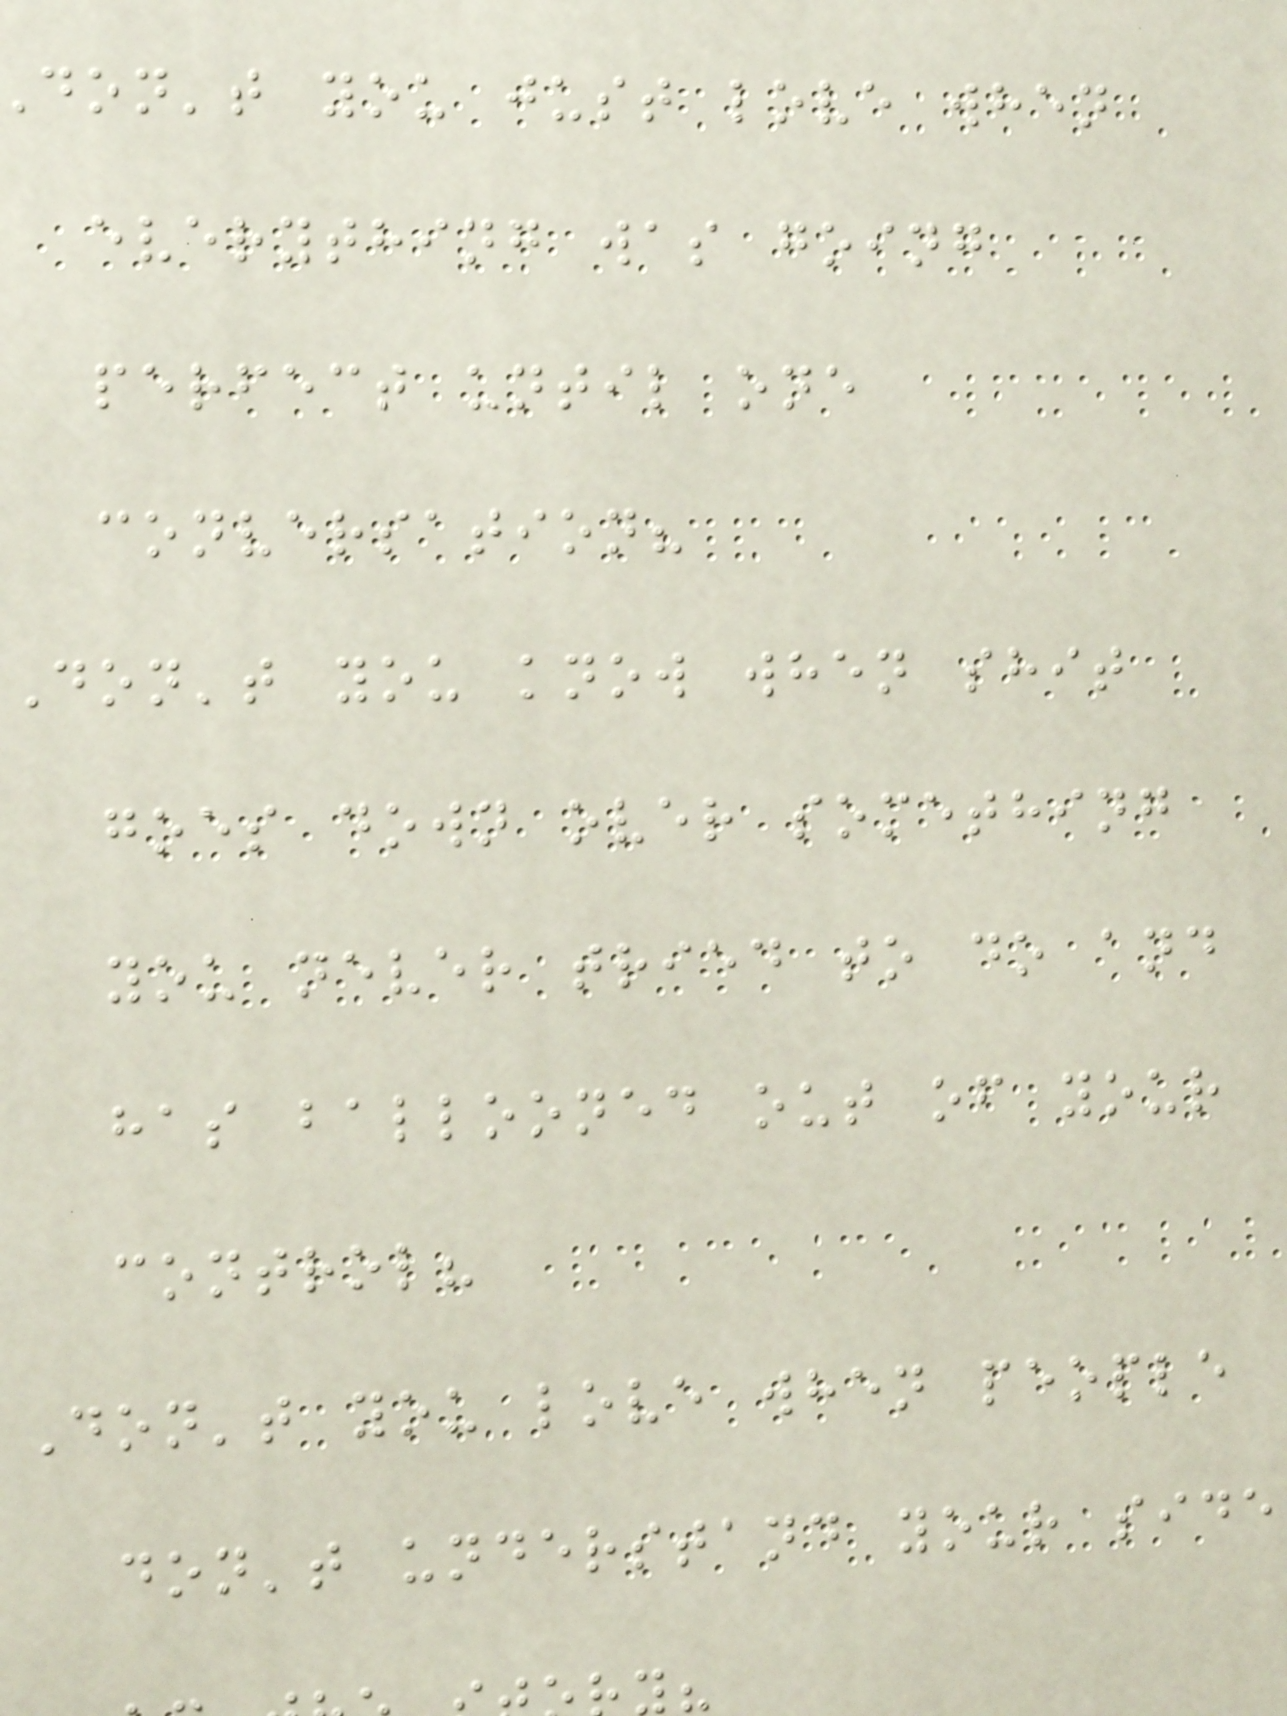don't you just love when
everything was going
perfect until one
conversation?
Don't you know when shit
goes down over something
you never tried to do and
has ballooned out of your
control?
Don't you love when people
don't understand your side
